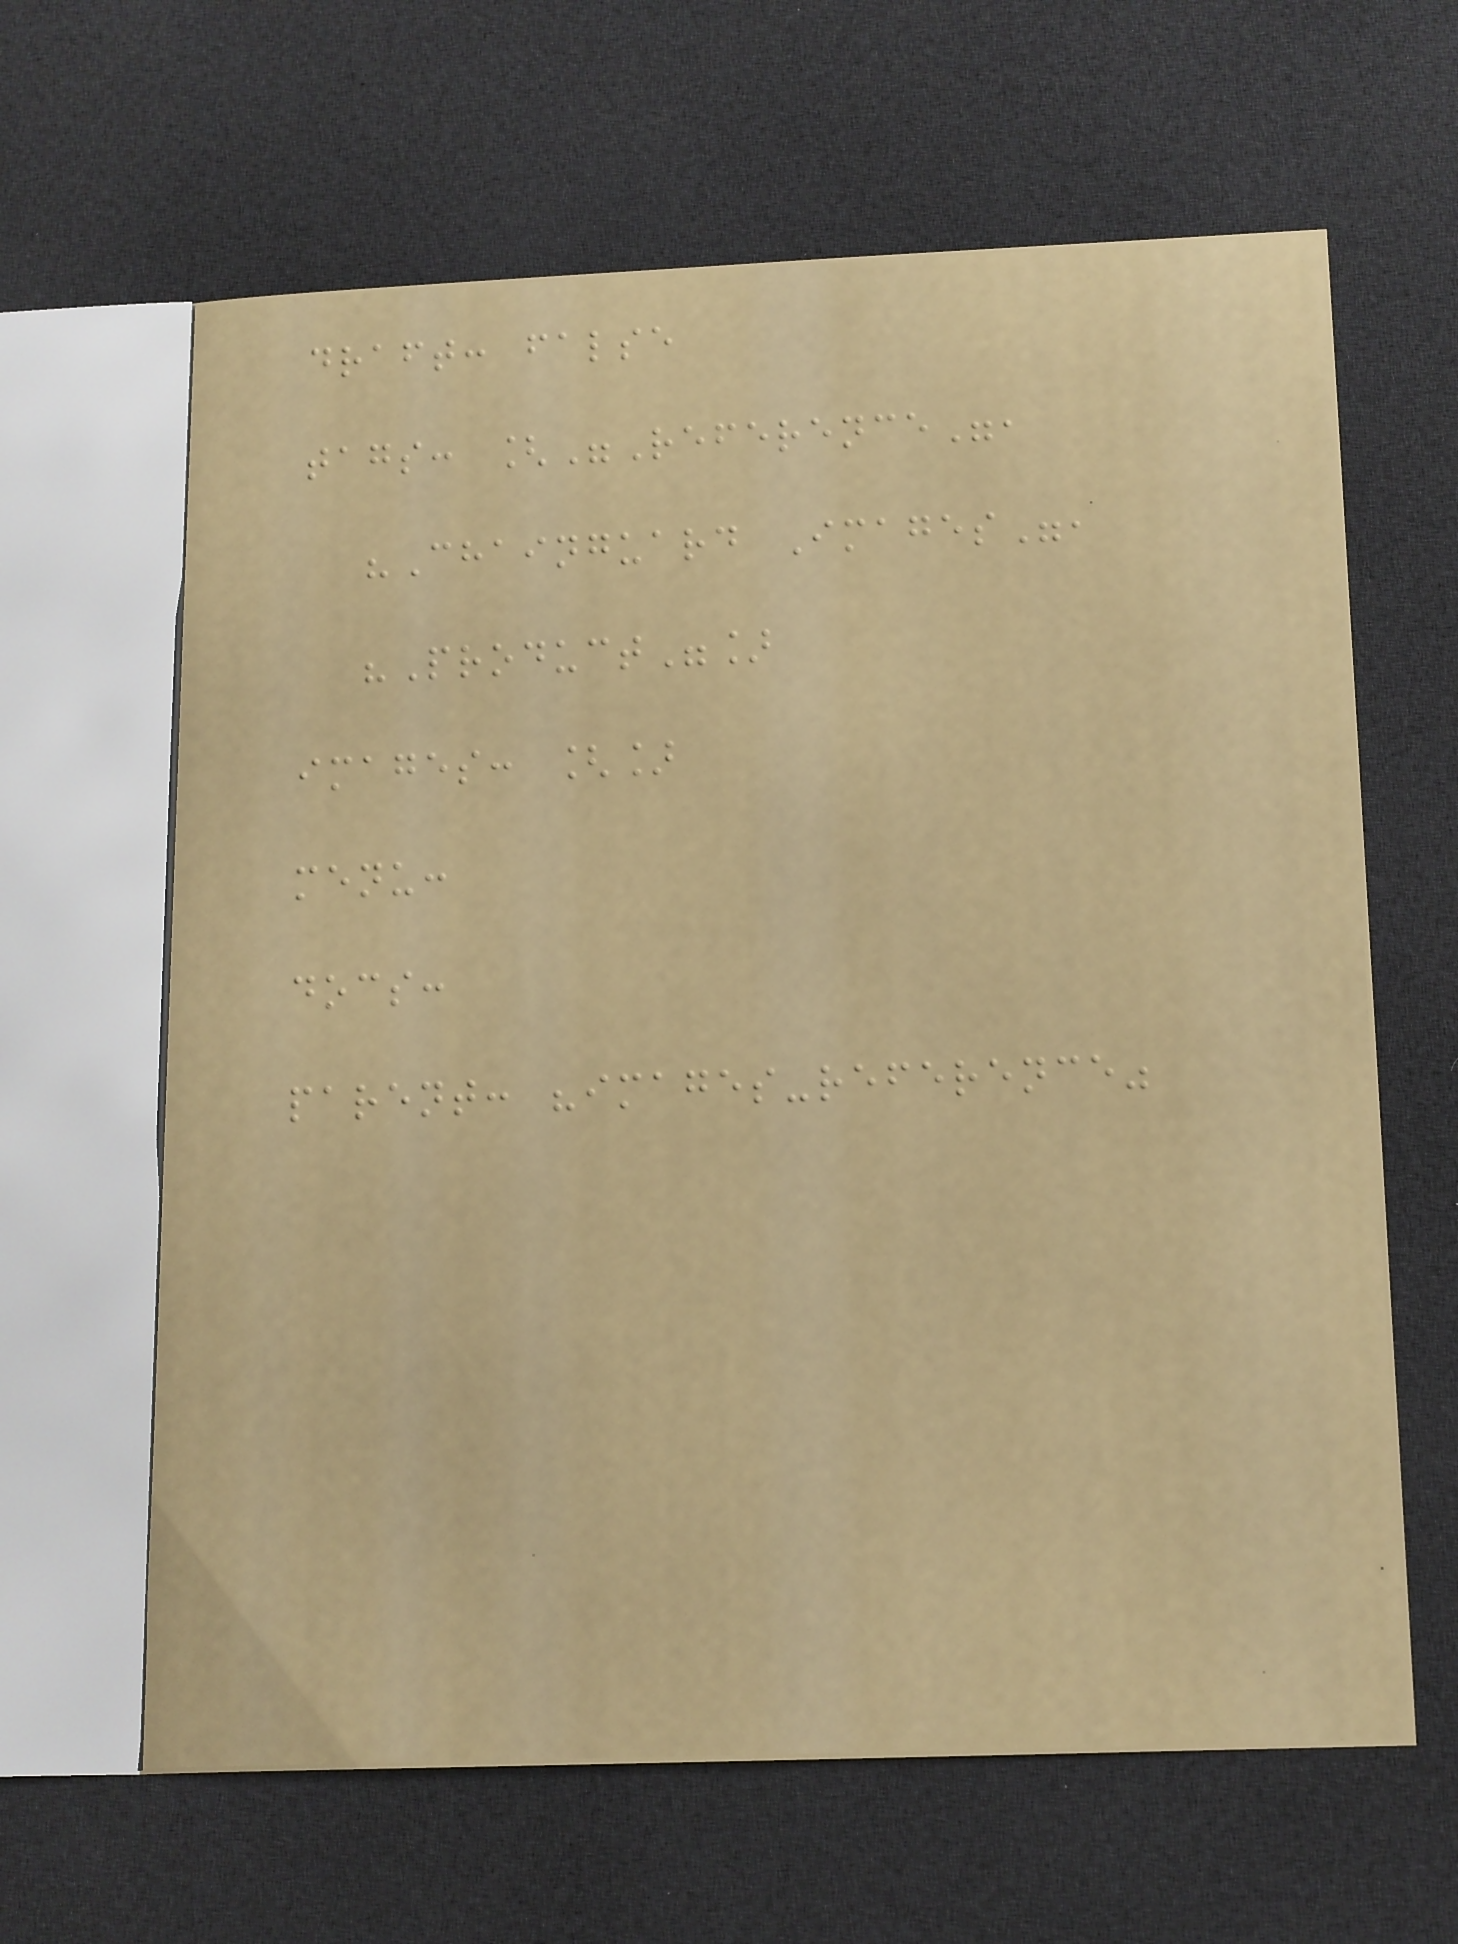draft: false
tags: ["Reference",
"Chainguard Images",
"Product"]
images: []
menu:
docs:
parent: "images-reference"
